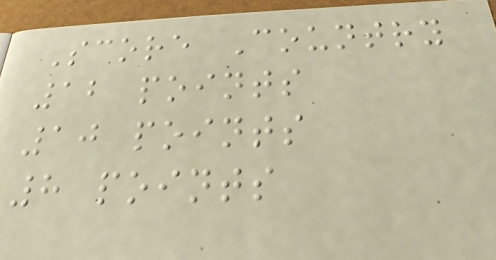Score Country
12 points
10 points
8 points
